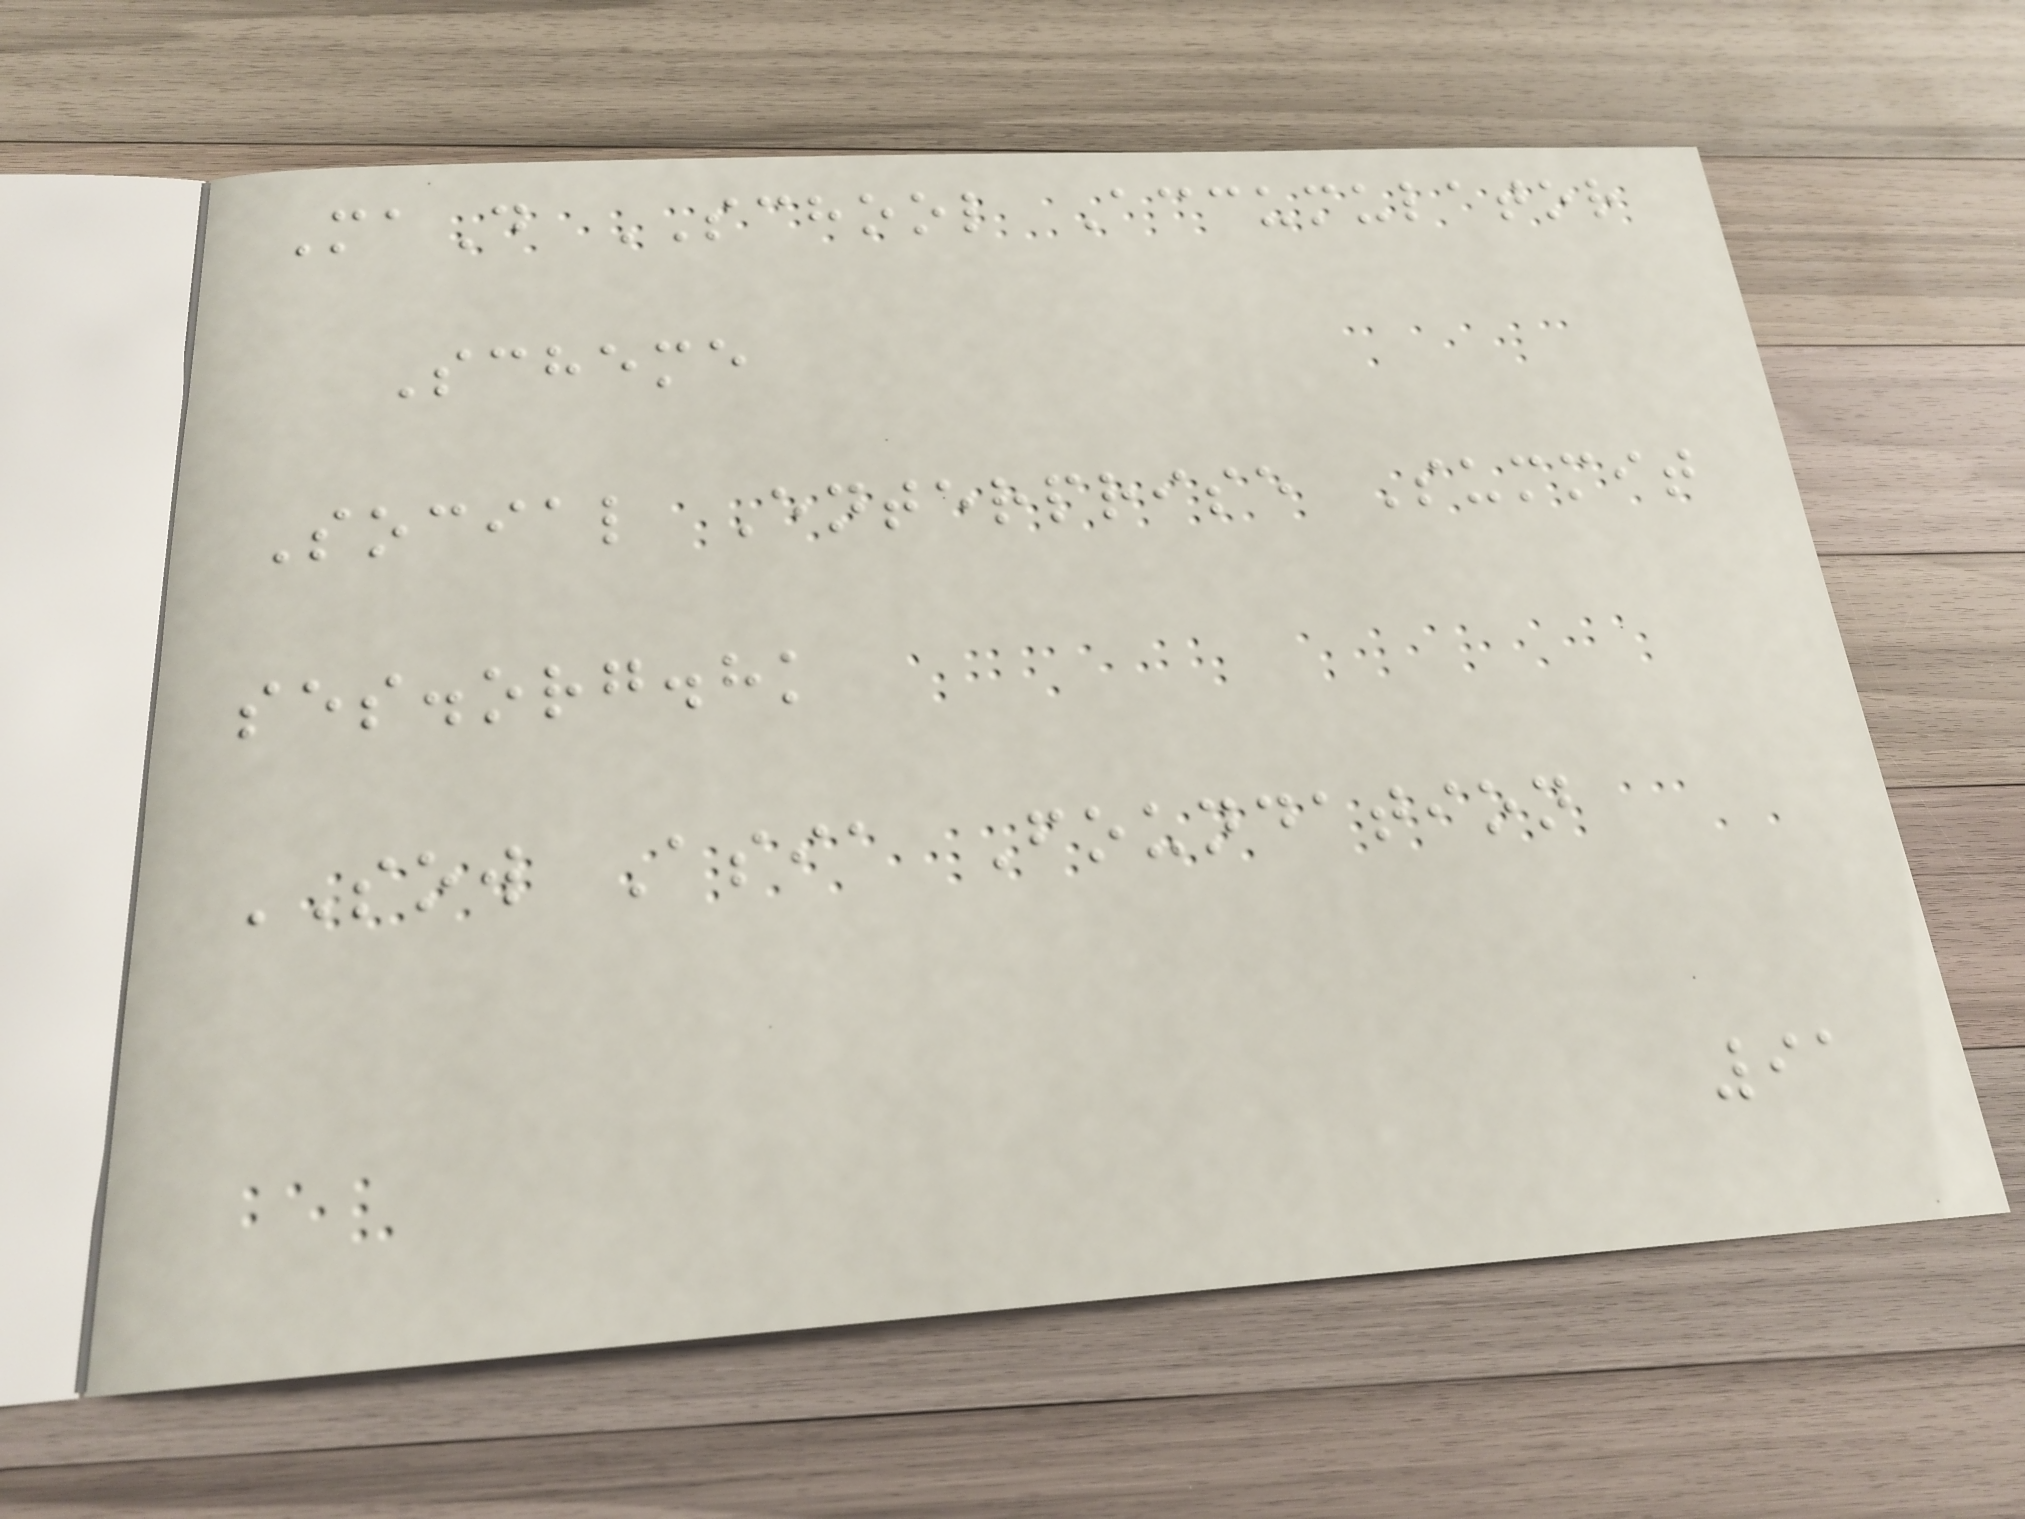MaD SCHOOL Accumulator
Scheme
Social Enterprise Summit
ses.org.hk
SOW Asia Foundation
91
